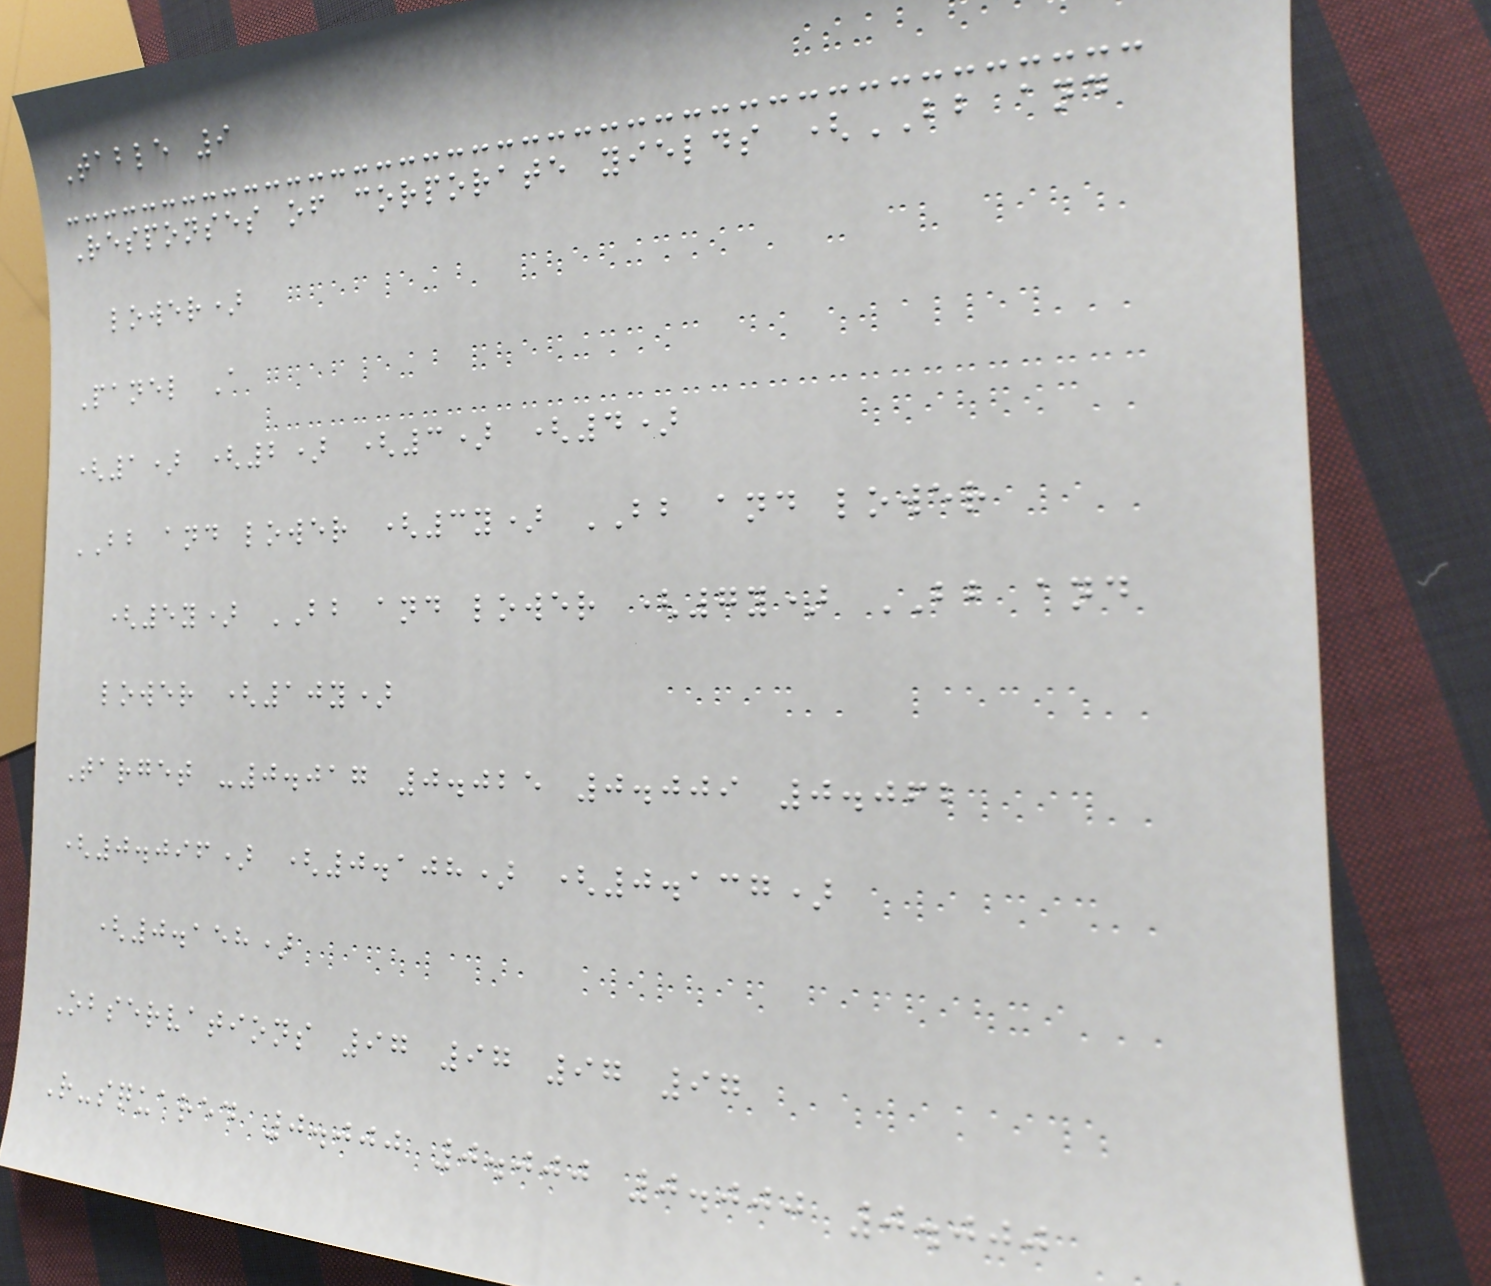Table 9
Responses of corporate yields (BB and
lower)
Panel A
(1) (2) (3) (4)
BB and lower (3y) BB and lower
(5y) BB and lower (7y) BB and
lower (10y)
Target -0.017 0.025 0.009 0.062
(0.096) (0.108) (0.137)
(0.158)
Observations 97 97 97 97
R-squared 0.000 0.000 0.000 0.000
